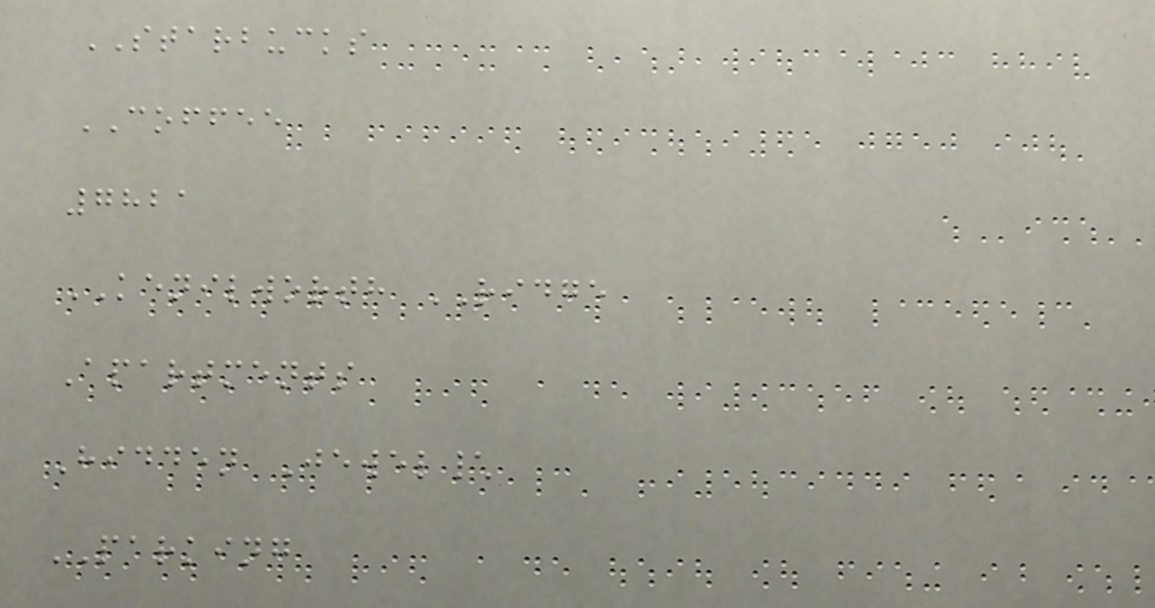STARBUCKS
COFFEE
7821
KENILWORTH RIDGE
Apartments
Hidden Jewel\
PARKING
